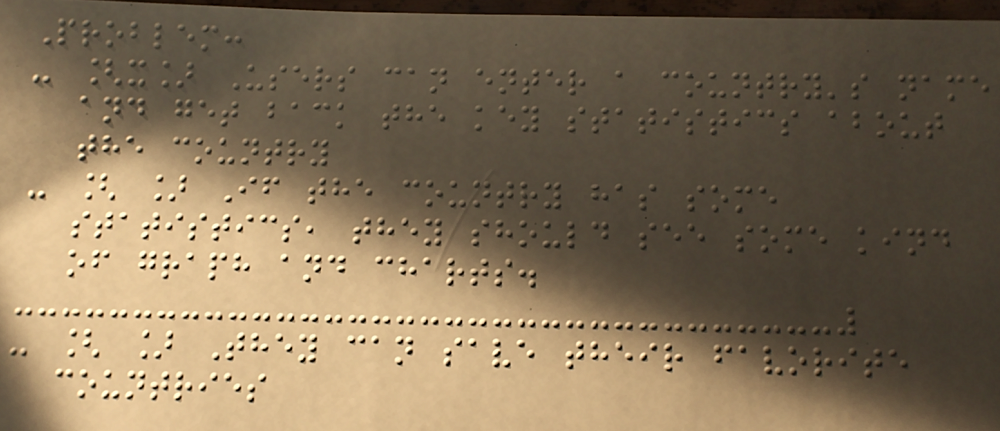Problem:
- [x] Users can enter a country's name
and get back the key statistics about
the country
- [ ] If the country has some
statistics, they should see some kind
of graph and charts.
- [ ] They can save their favorite
countries
